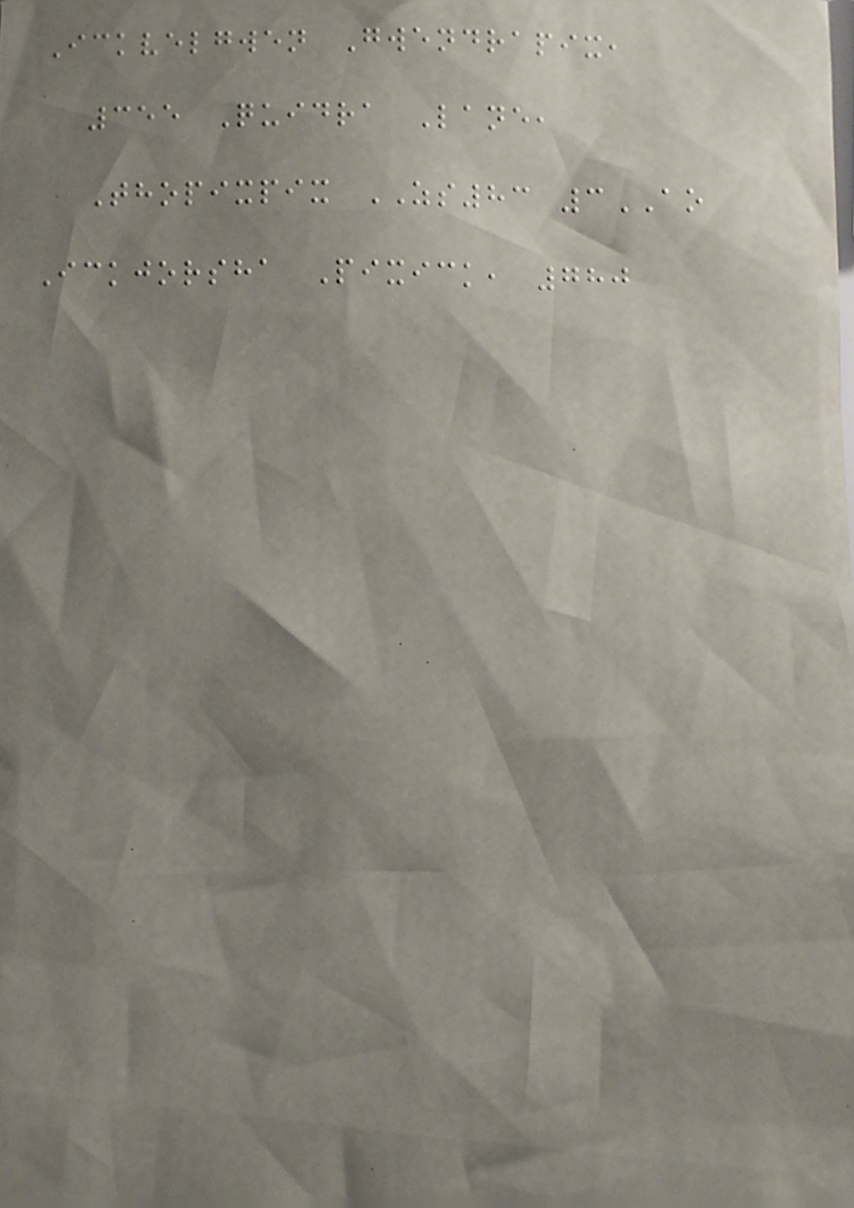Ickvelgwen Gwendrapix,
355 Quidra Lane,
Thopixpix ZS83 3AO
Ickjorsha Pixick, 780
